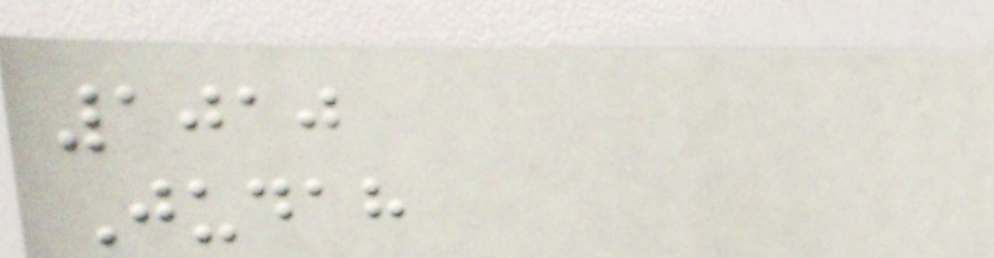1010
Judah
